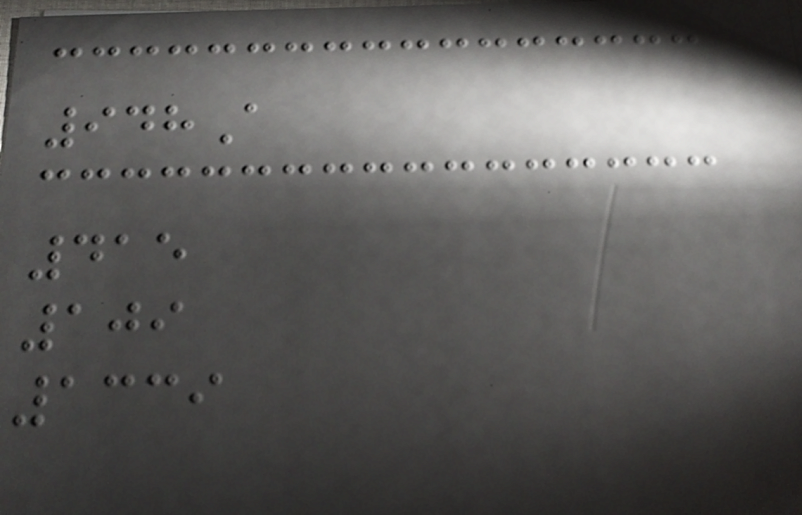948A
415
109
1339
